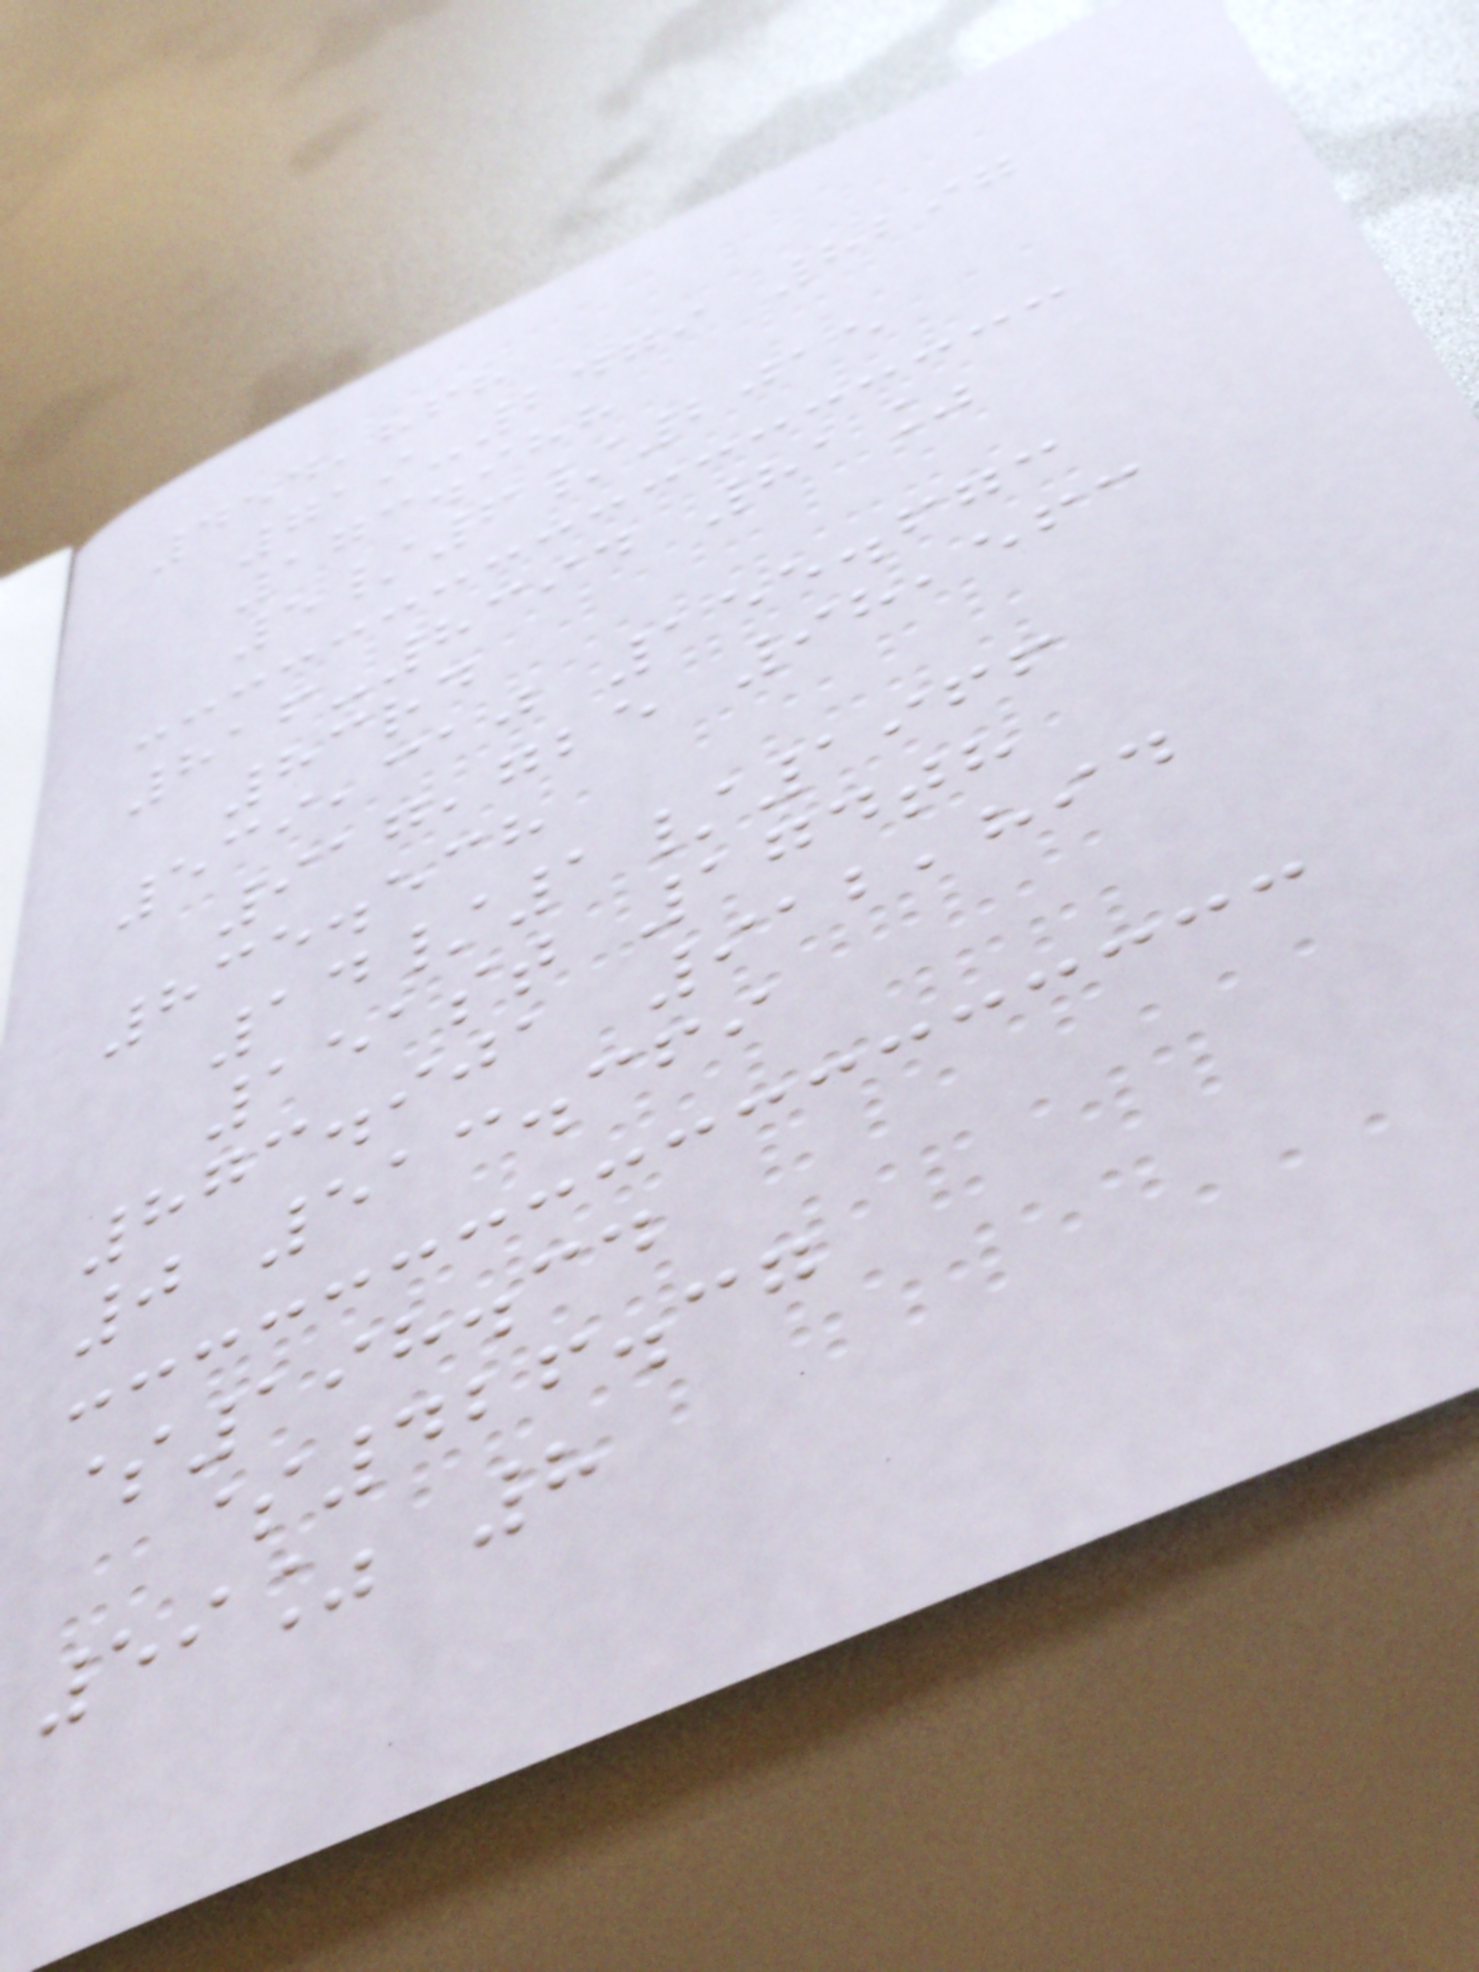454,868
719-2479 8297
173.988
5/6/2015
816-8394 81%
83rd
539,310 155.673
917,725 98,563
835.538
14/1/1966
151st 174th
873.901 912,894
0 513.369
$198.34
$426.37
59% 8
